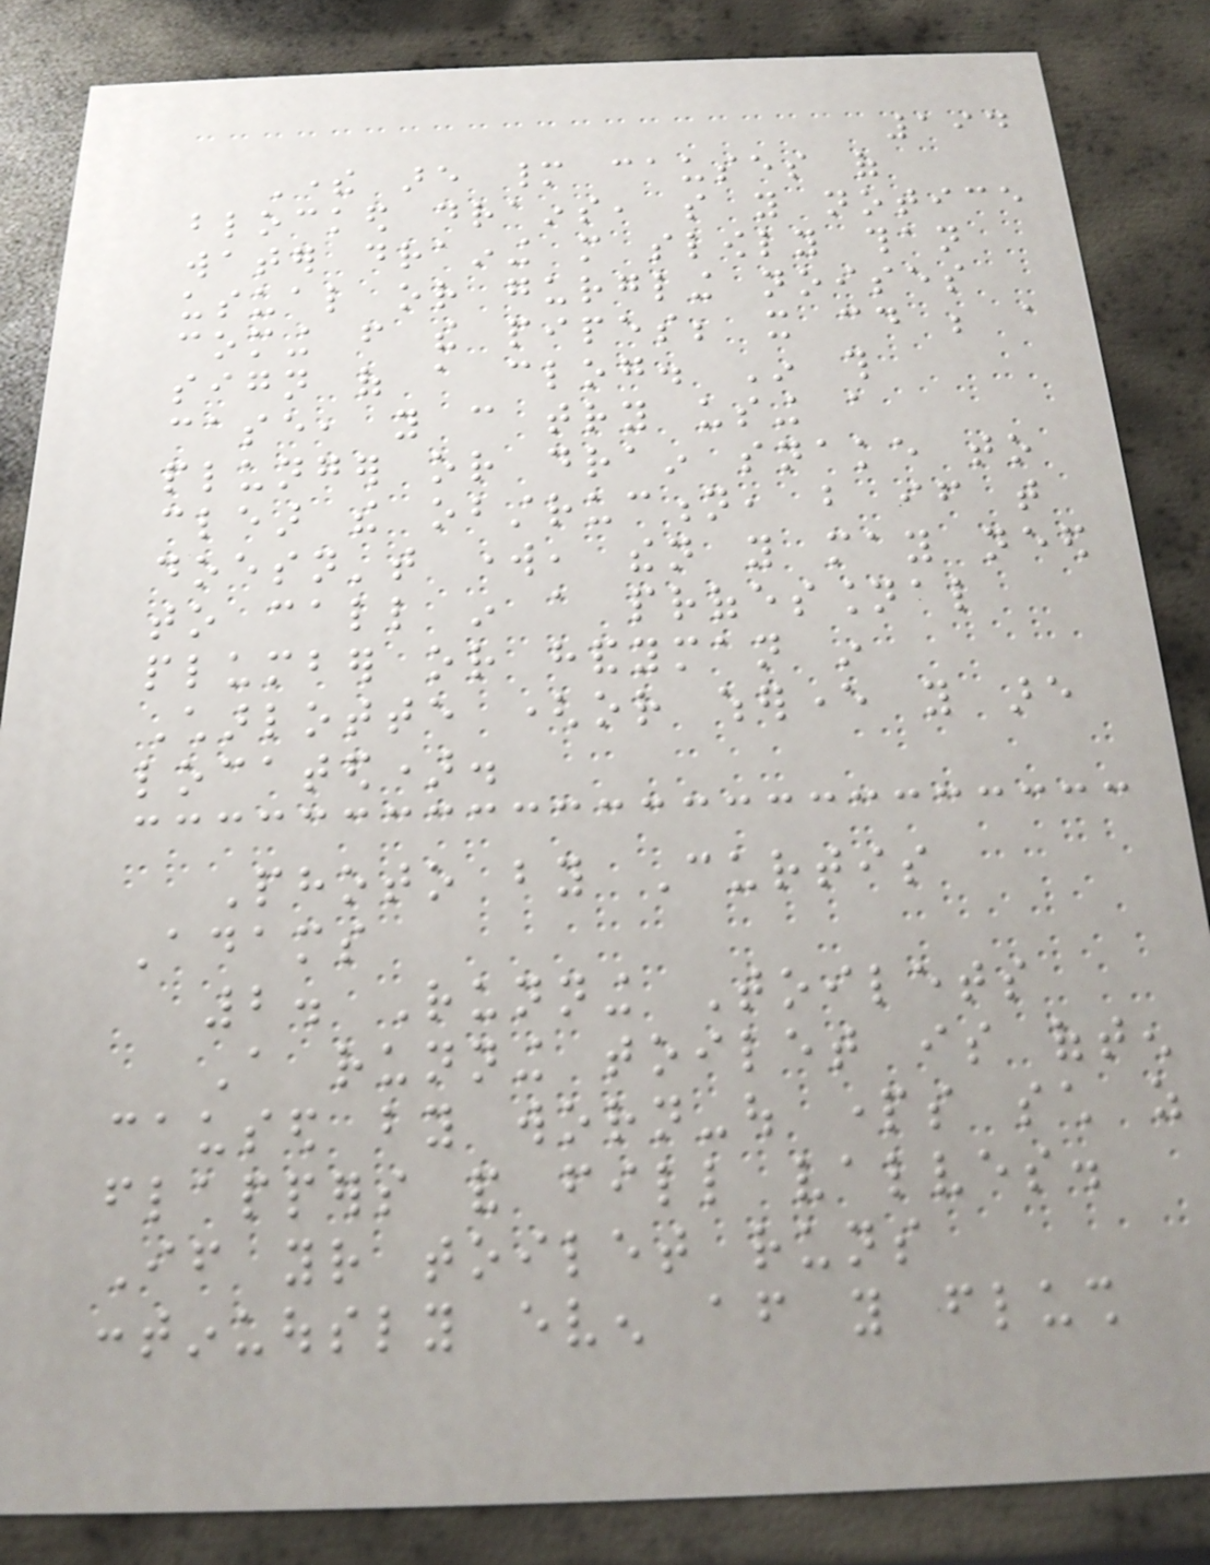194
There are many causes of
blocked drains, so you notice
water draining more slowly than
usual or gurgling noises
coming from the pipes; it could be a
sign of a clog. In this
case, you can try using a
plunger or drain snake to
clear the obstruction, but if that
doesn't work, then you may need
to call in a professional
plumber or handyman in
Charlotte (or wherever you are
located).
Photo by Curtis
Adams
2. Running Toilets
A running toilet is often
caused by worn-out parts such as
flappers and fill valves.
If your toilet runs
continuously even after you flush
